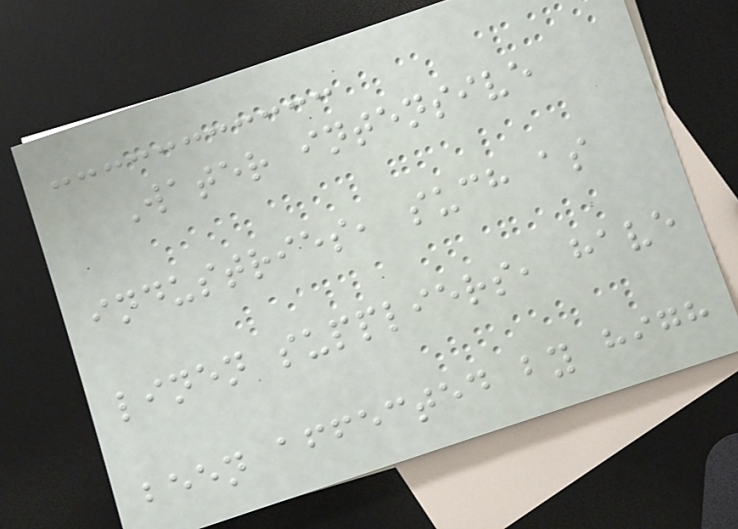Water intensive
industries, such as
linen suppliers, have
been affected by high
